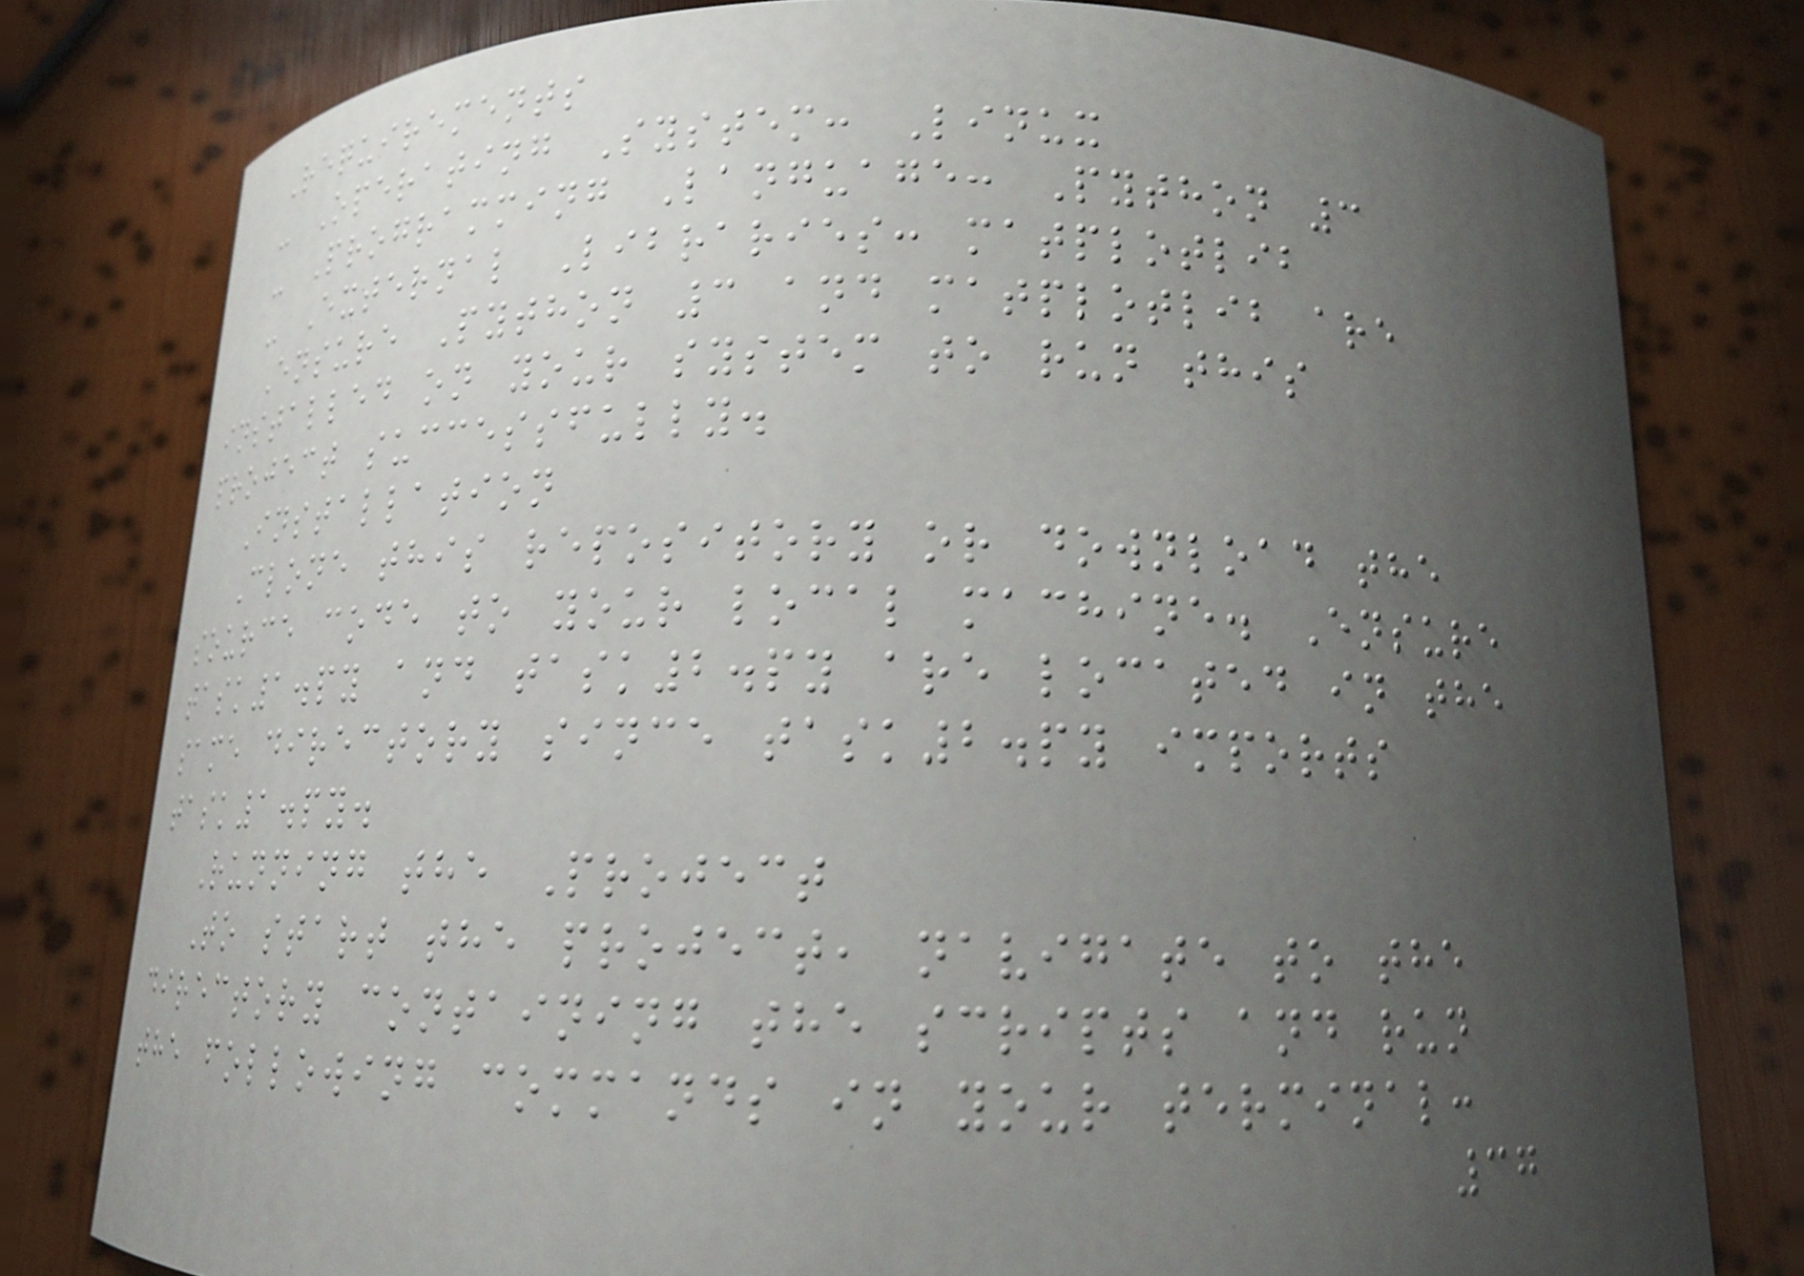Requirements
- Operating System: Linux
- Programming Language: Python 3
- External Libraries: matplotlib
Ensure Python 3 and matplotlib are
installed on your system to run this
project successfully.
Installation
Clone this repository or download the
source code to your local machine. Ensure
task1.py and task2.py are located in the
same directory since task2.py imports
task1.py.
Running the Project
To start the project, navigate to the
directory containing the scripts and run
the following commands in your terminal:
37
